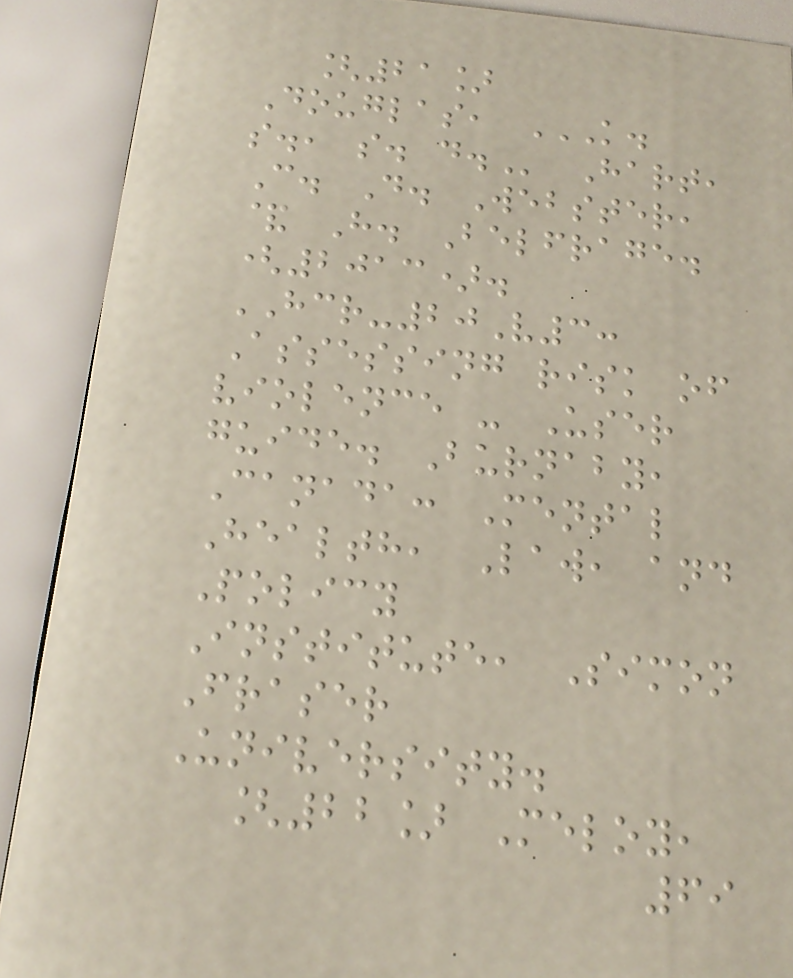[21]
Douglas, K.
S., S. D. Hart,
C. D. Webster,
& H. Belfrage.
(2013).
HCR-20V3:
Assessing risk of
violence - User
guide. Burnaby,
Canada: Mental
Health, Law, and
Policy
Institute, Simon
Fraser
University.
[22] Meloy,
69
